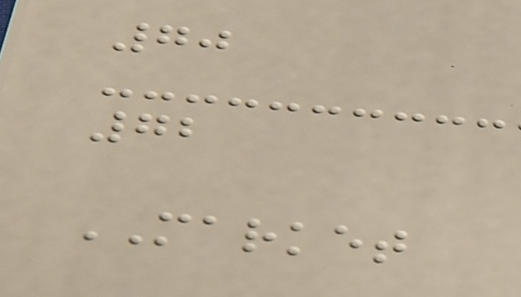70
72
MARKET
